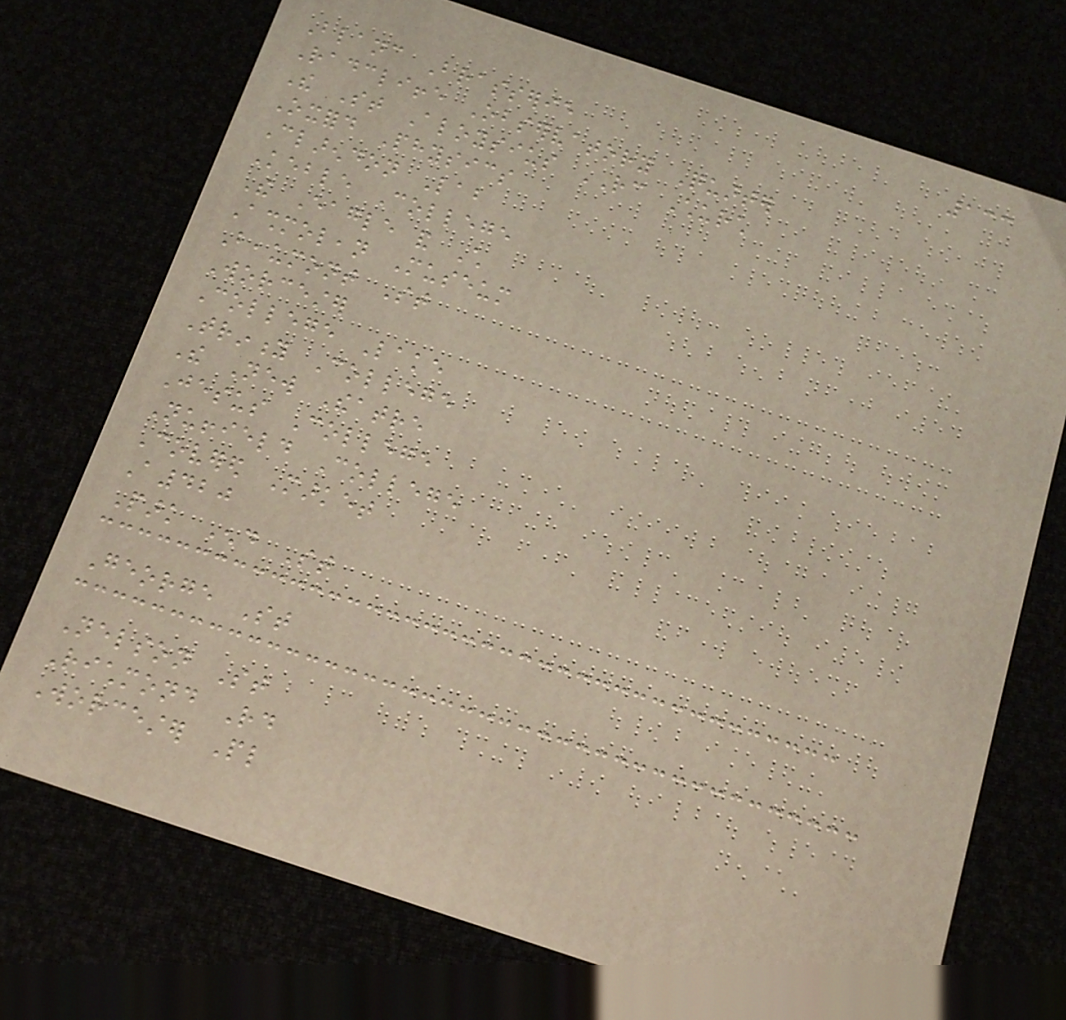133
Blanc Brasserie
Radcliffe Observatory Quarter
The St Aloysius RC Church
Oxford Physics
Clarendon Lab
Keble College
The Eagle and Child
Ashmolean Museum
Beaumont St
Worcester
College Lake
Trinity College
The New Theatre
Jesus College
Nuffield College
Covered Market
A420
Park End St
George St
Nelson St
Richmond Rd
Worcester Pl
